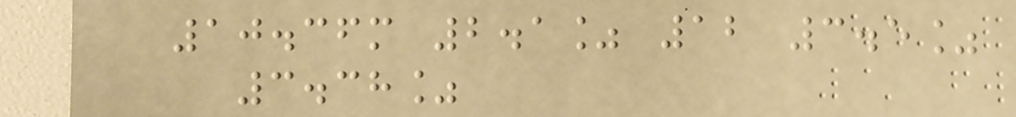10.36m 2.1% 12 3.5%
3.38%
